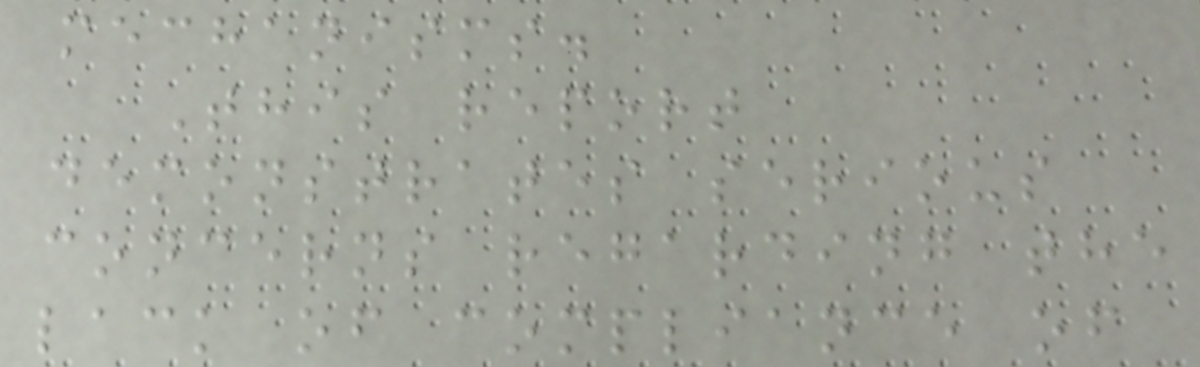mechanisms.
This report
demonstrates serious
concerns regarding the
lack of compliance of
